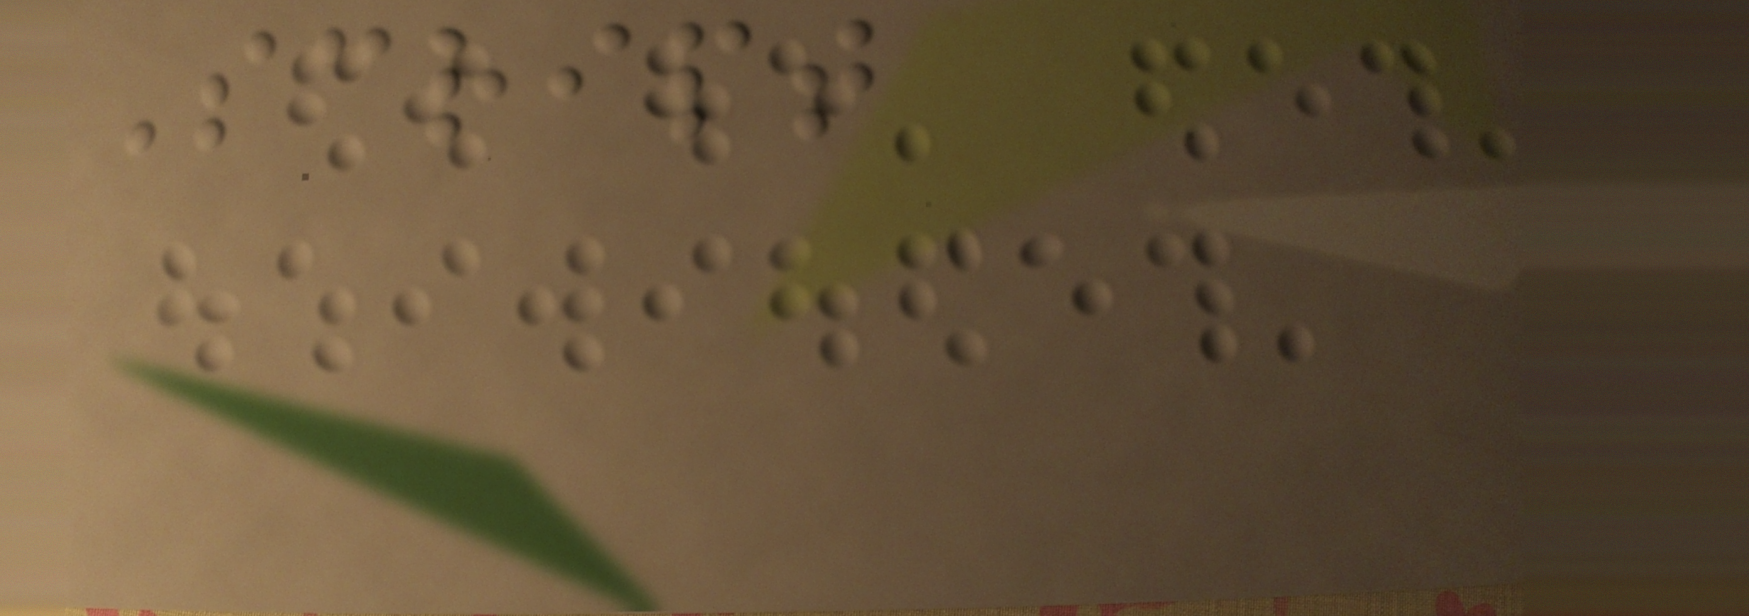Script
